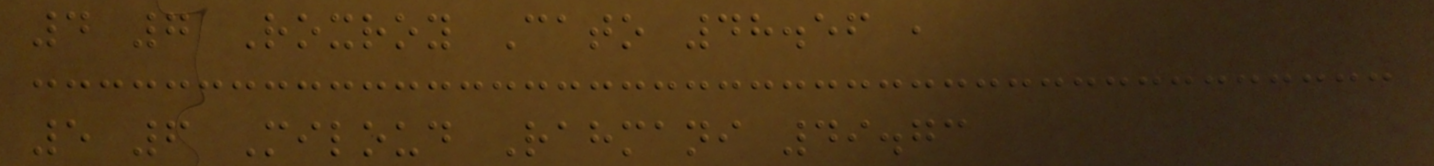4 7 Roxroy Cato 48.56 ,
5 6 Miloud Rahmani 49.73
